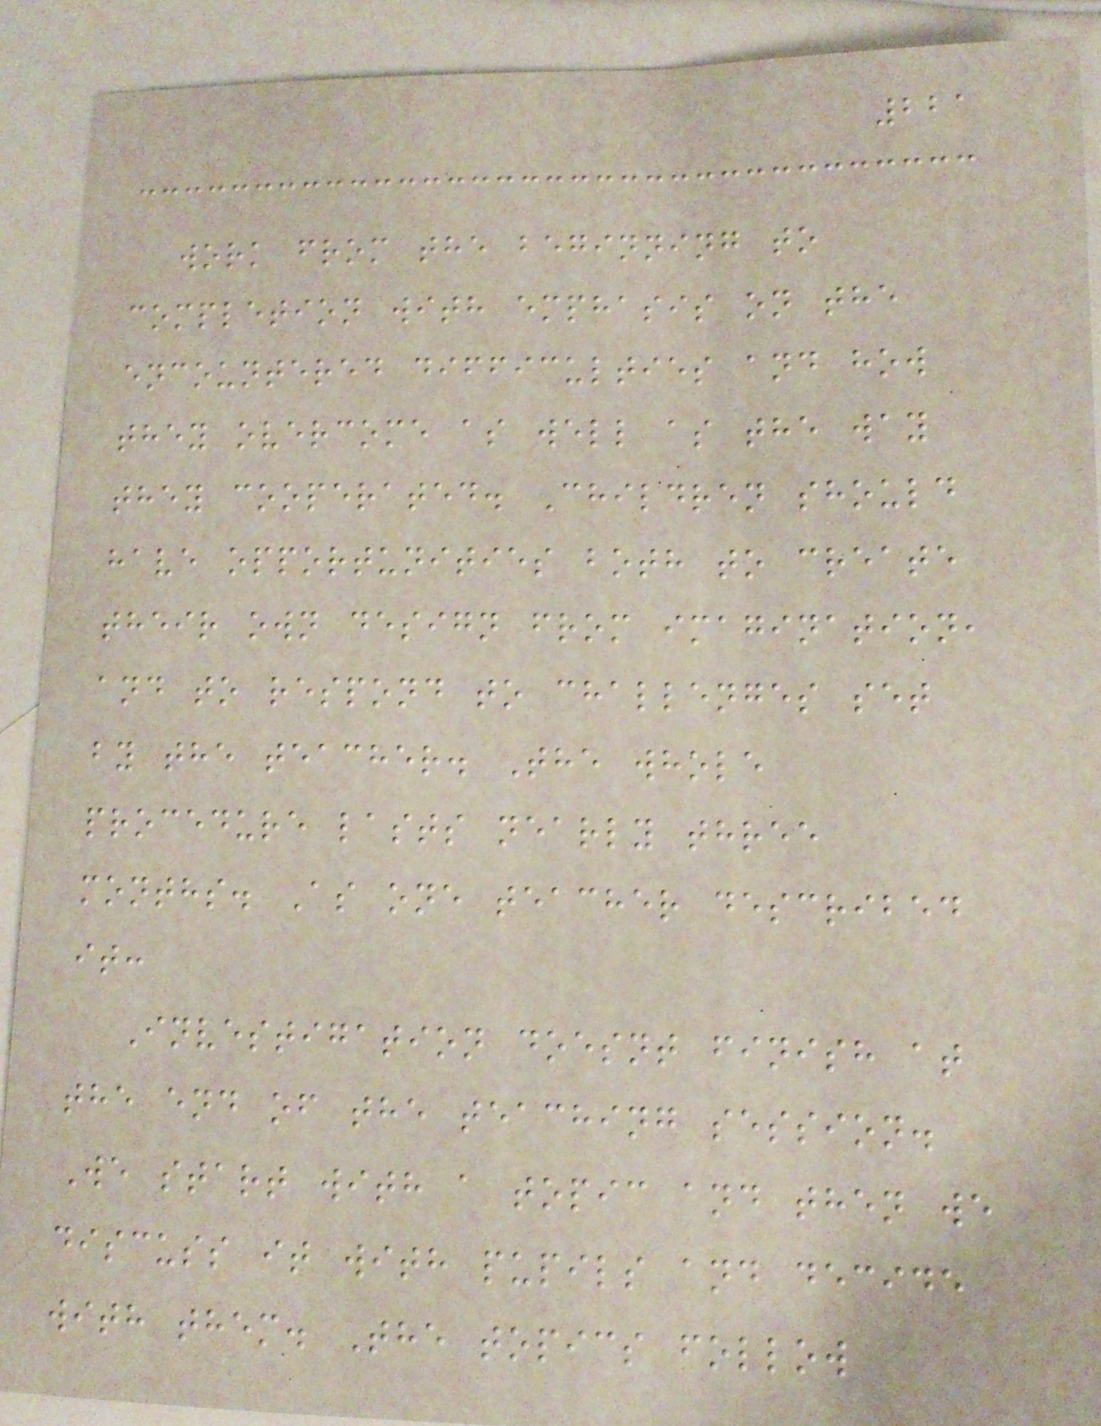221
work from the beginning to
completion with emphasis on the
encountered difficulties and how
they overcome as well as the way
they cooperated. Children should
have opportunities both to create
their own design from imagination,
and to respond to challenges set
by the teacher. The whole
procedure lasts nearly three
months. As one teacher described
it:
Investigation doesnt finish at
the end of the teaching session.
We start with a topic and then we
discuss it with pupils and decide
with them. The topics follow
